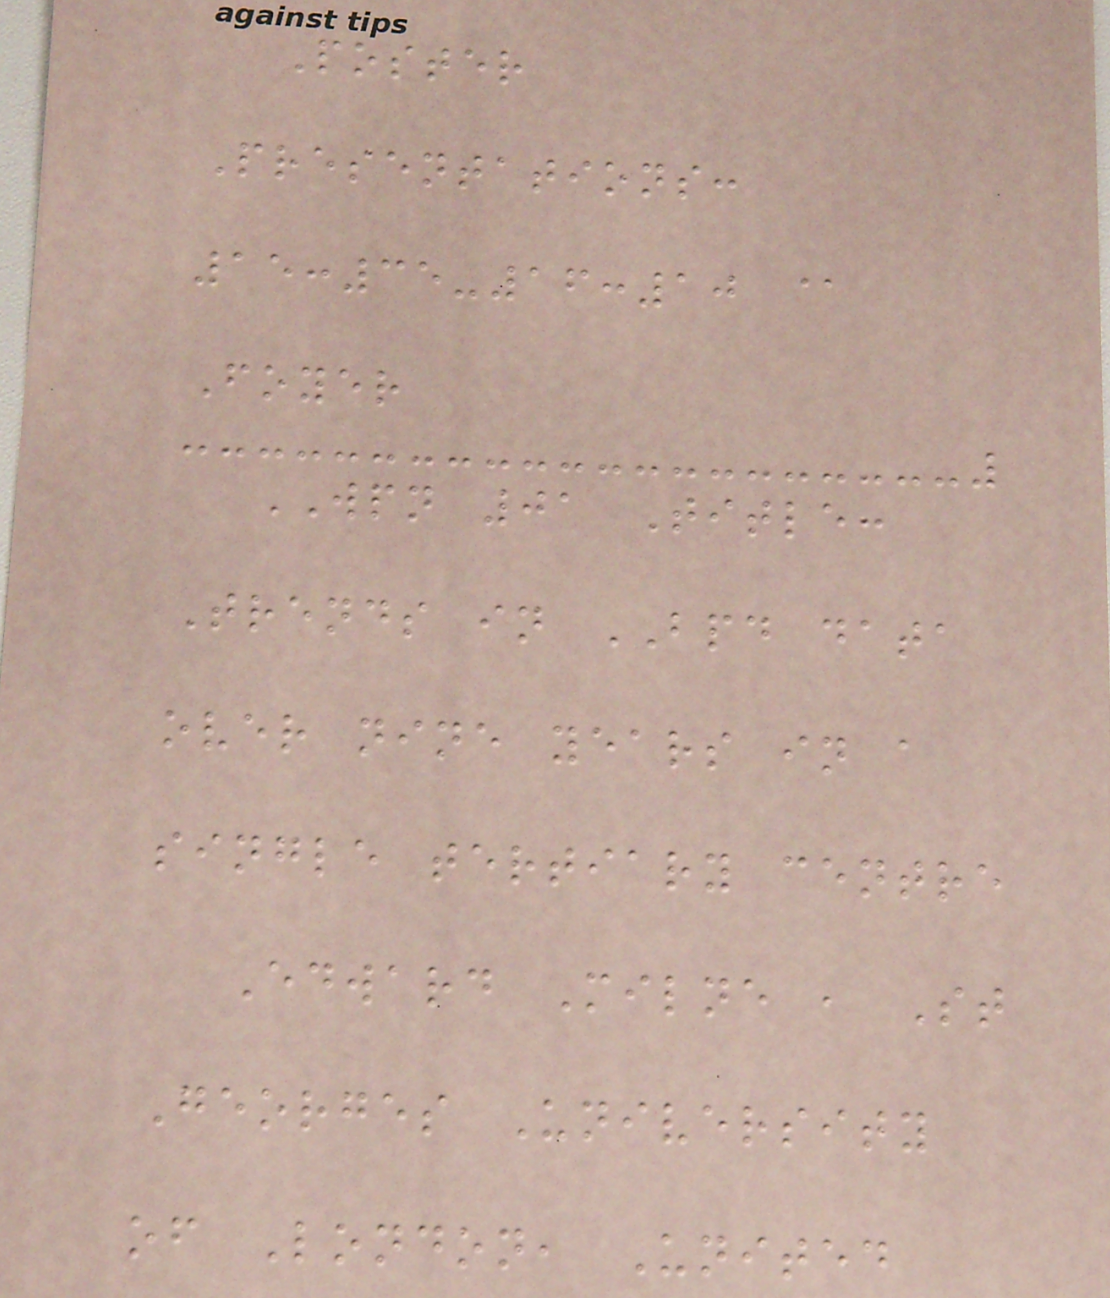Poster
Presentations:
15:35-16:10 @
Foyer
WPN 01 Title:
Trends in BPD data
over nine years in a
single tertiary centre
Edward Milne , St
Georges University
of London, United
